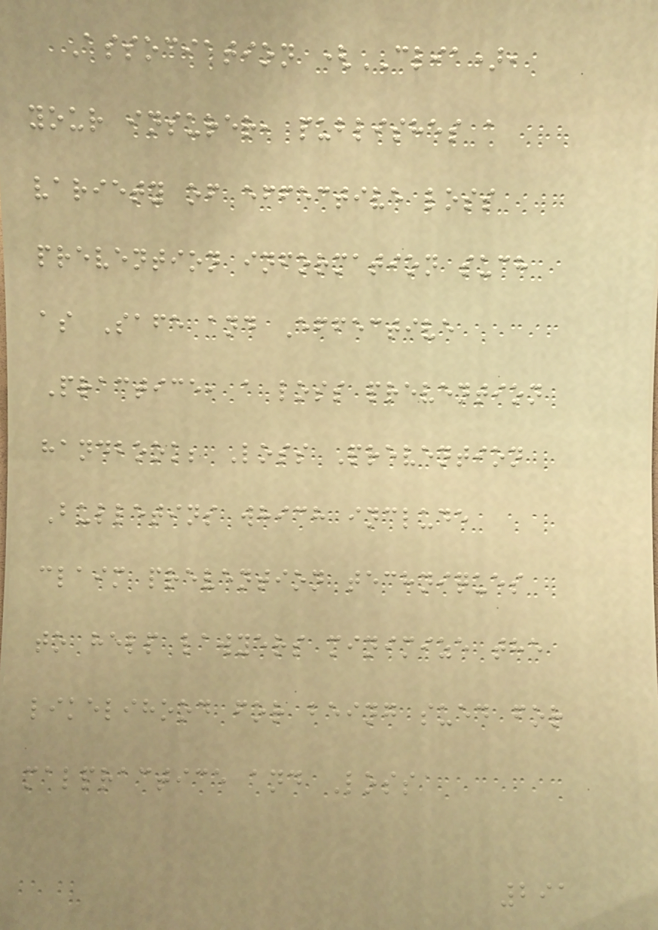Association (CLIA),
your insurer, publishes a
variety of effective loss
prevention information such
as Safe and Effective
Practice, a loss prevention
handbook; Loss Prevention
Bulletins which include
claim prevention techniques
to help lawyers minimize the
likelihood for being sued for
malpractice and Loss
291
